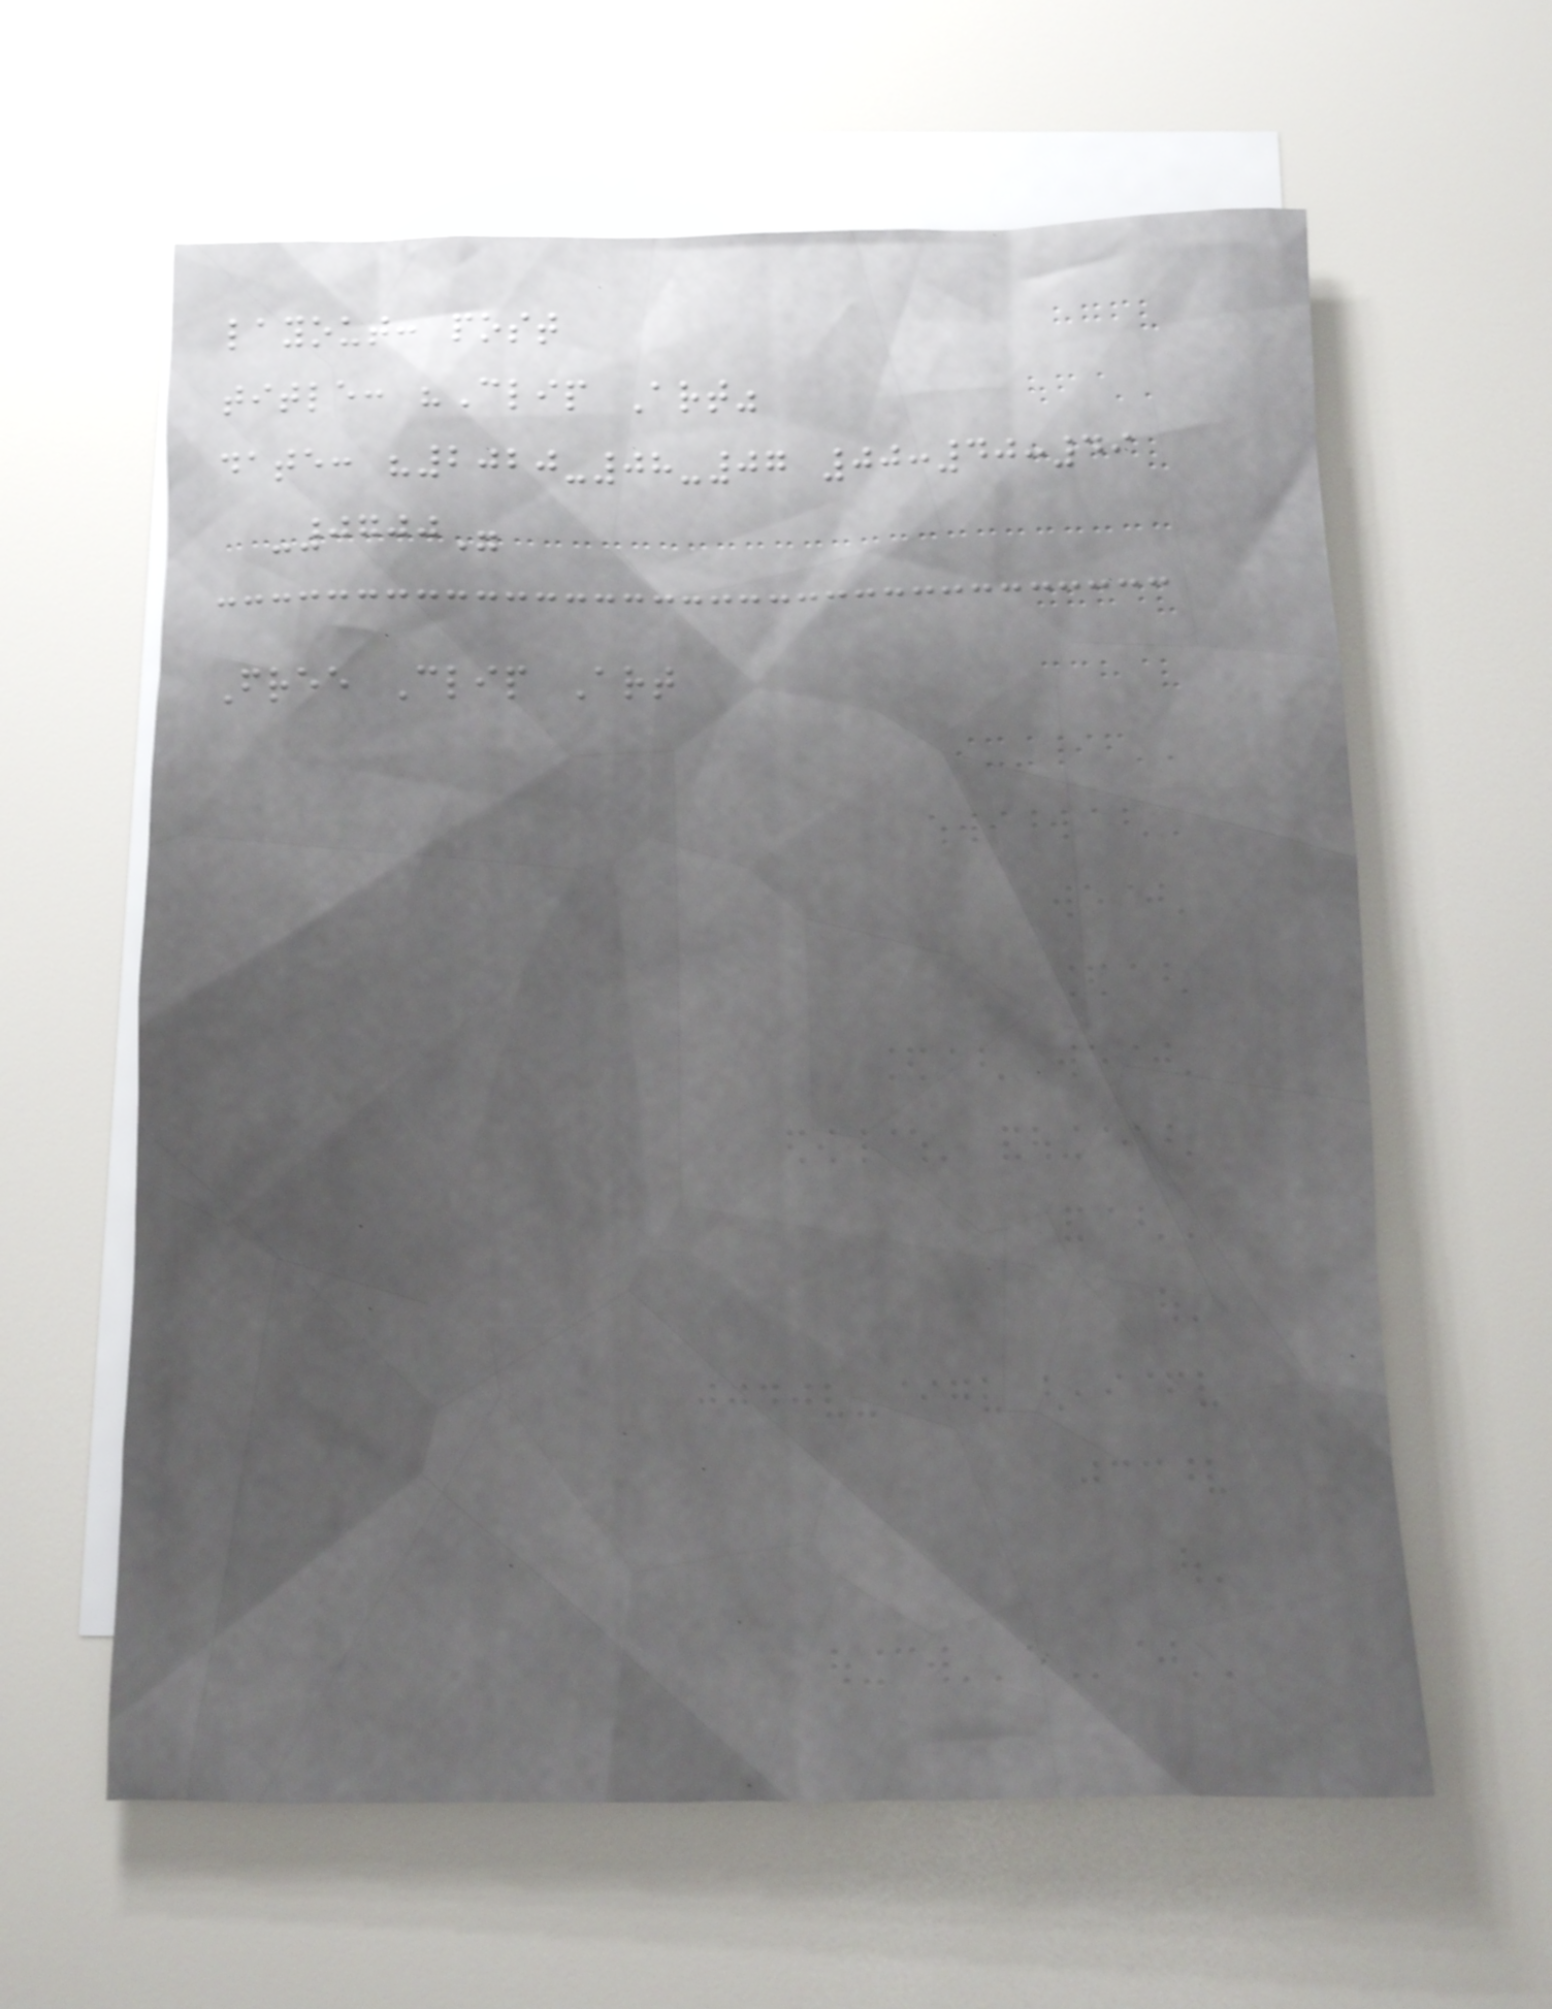layout: post
title: "Clip Art"
date: "2020-08-07 00:40:49
-0700"
Free Clip Art
